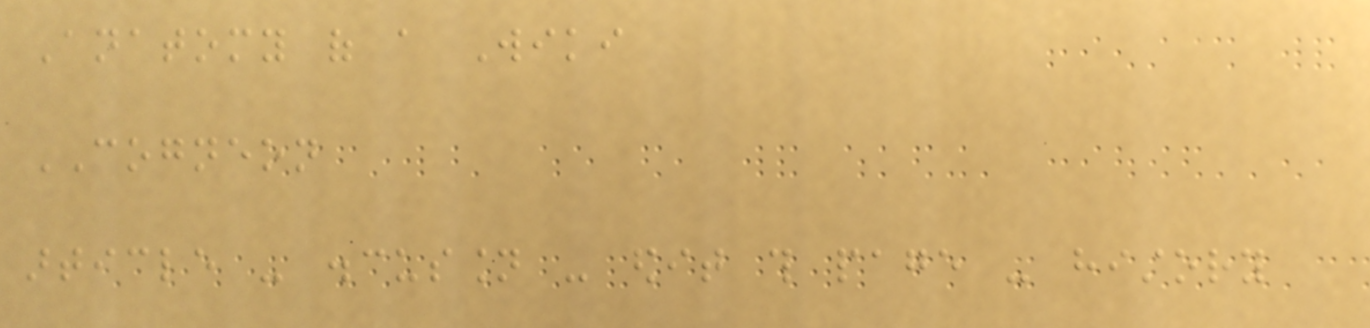Anatomy of a Wiki
COGNEON
article - discussion - edit this page - history
